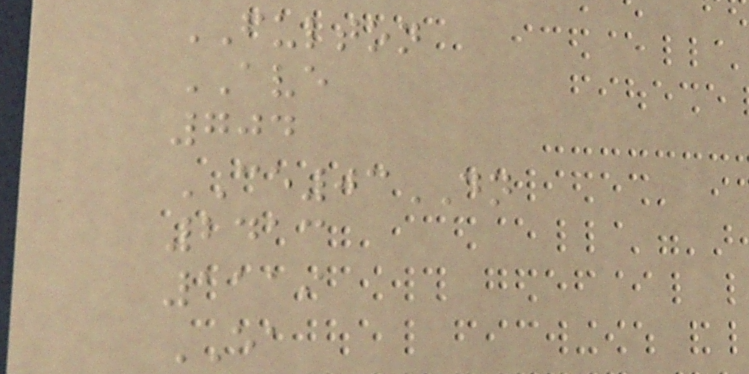FULTON
AVE
704
CE03DN
2413
1119
EA
